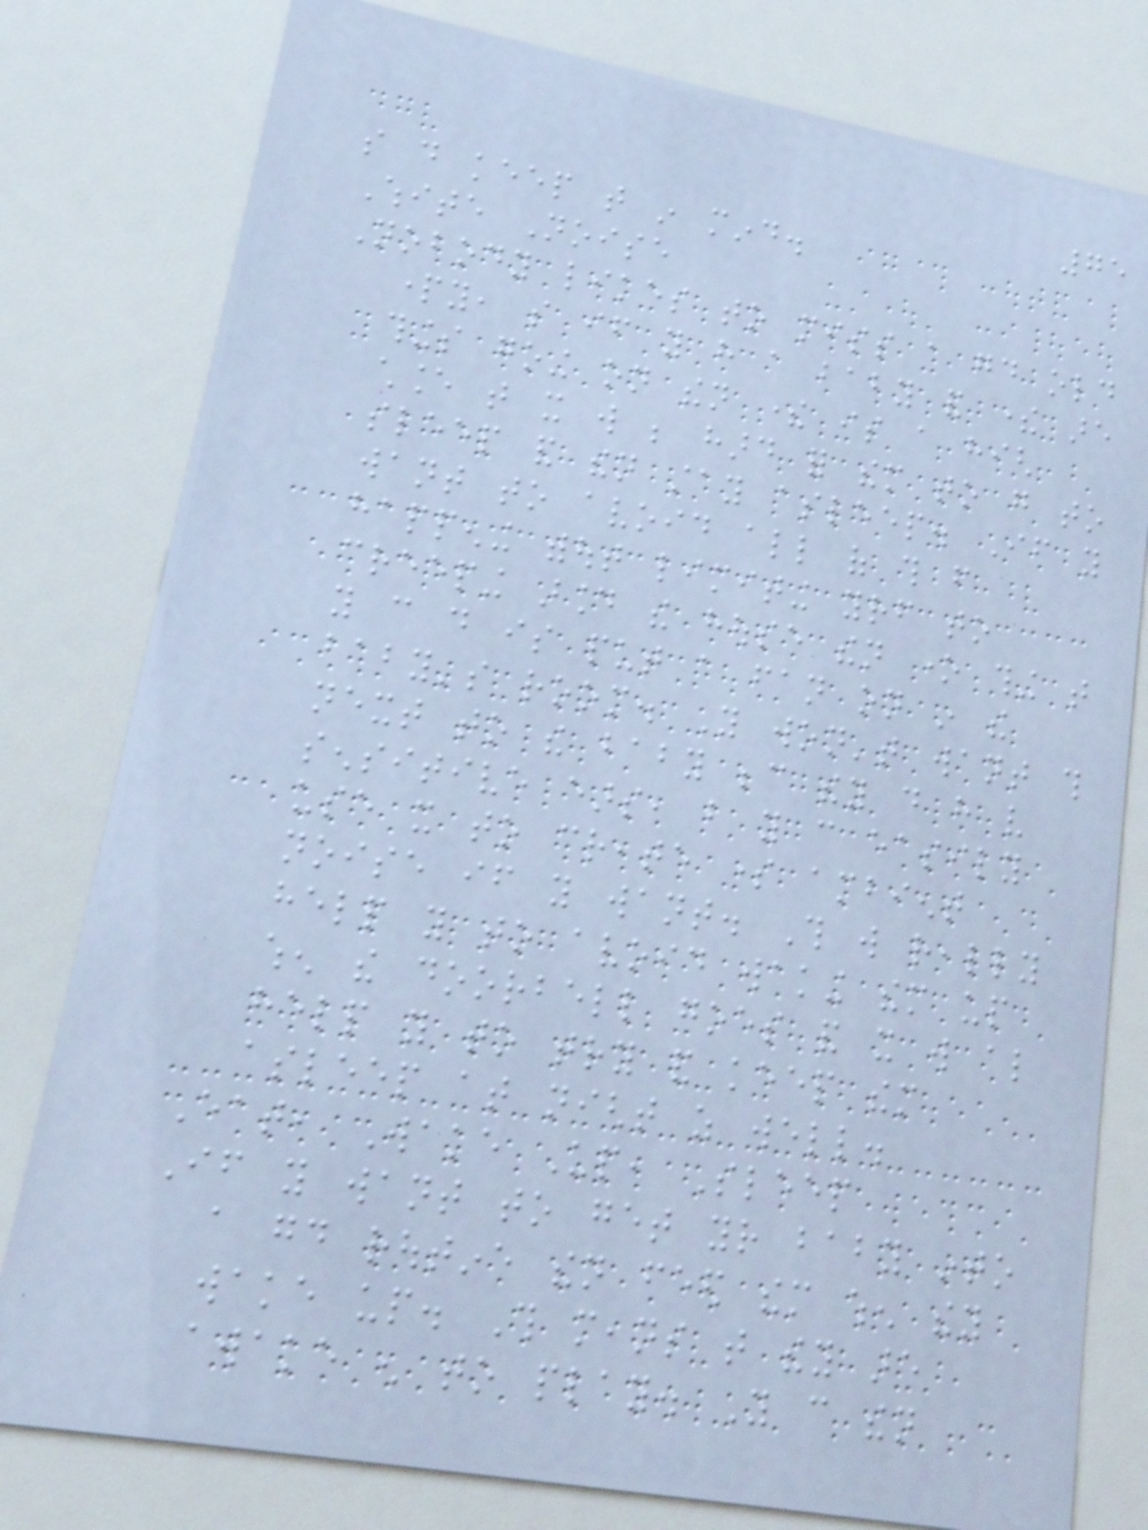75
so do keep that in mind.
White Noise
Nobody likes to miss a good old
party, so if you have a baby and there are
things going on then there is a high
chance that it will be hard for them to go to
sleep and then stay asleep. If you
want to avoid all of this from
happening without limiting yourself to
creeping around the house then one thing that
you can do is put a fan on in the
baby's room. You won't want this
next to the baby because they do have very
sensitive ears, but you can easily
use it to create some ambient
noise if you want. This will really
help you to avoid waking them up
when the doorbell goes and it will also
help you to try and keep them
asleep at night as well.
Eat, Wake Up, Sleep
If you want to get your baby into
a good routine then feed them when they
wake up. This means that they are
awake enough to play. You can then
